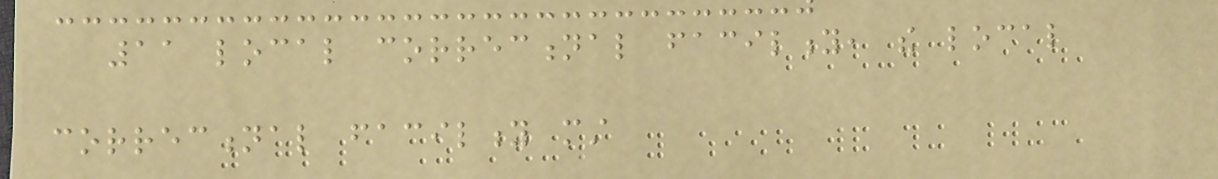11 local correctional facility, the local
correctional facility must
